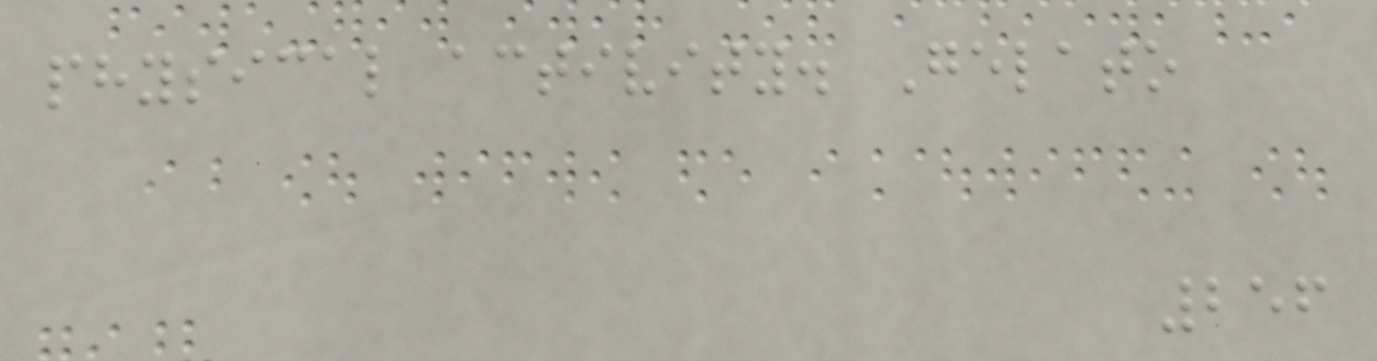physical activity. Gelato
256
